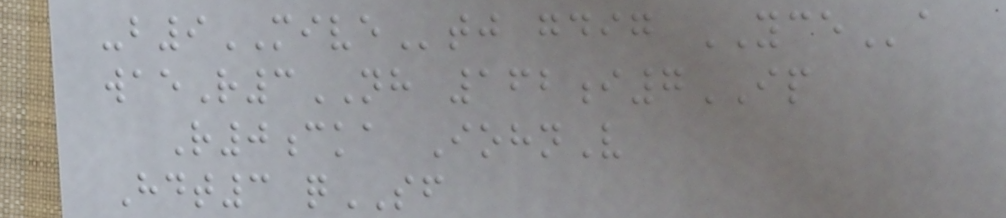-b9MIVEtj gdig YCEa
waeR3NH 162i7IP
R0cka IohnV
Hdt3 qSF
